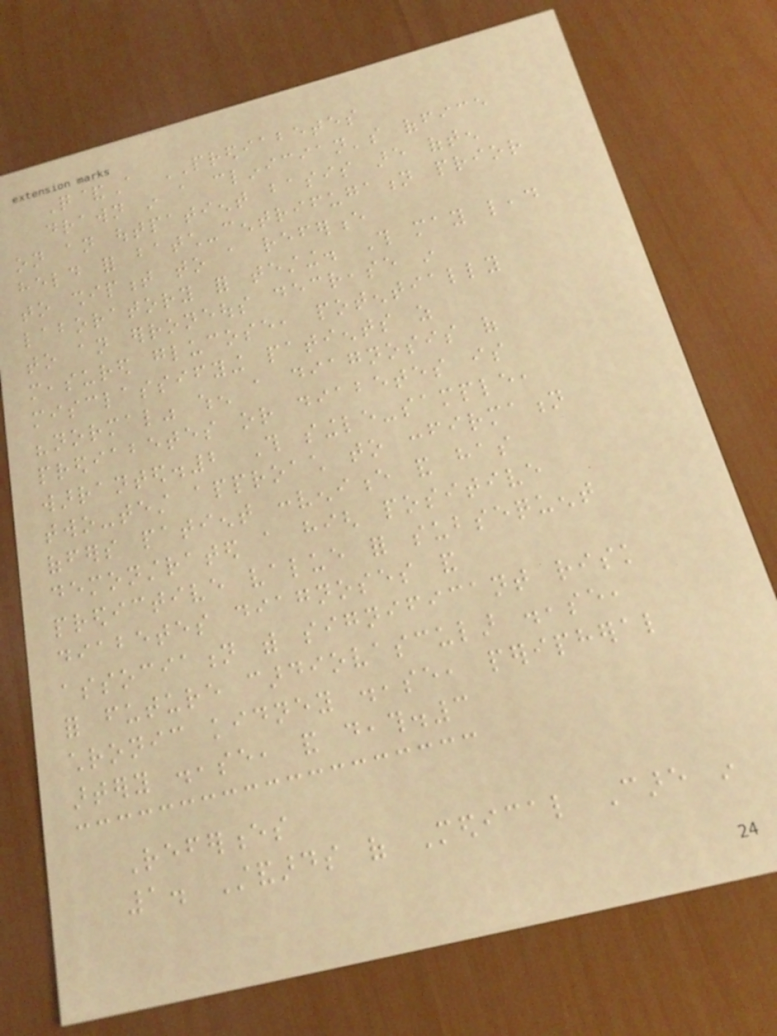Q&A PREDIABETES
drawn in a clinician's office
on an outpatient basis are often
held for batch-centrifugation prior
to shipment to a reference
laboratory for testing. This may lead
to an erroneous decrease in
measured glucose, potentially
misclassifying patients as
"normal" when a diagnosis of
prediabetes or diabetes is
warranted.2 This single-sample,
two-test approach to confirmation
offers patient convenience and has
demonstrated a high positive
predictive value for subsequent
diabetes diagnoses and
association with significant risk
for future cardiovascular disease,
chronic kidney disease, peripheral
artery disease, and death.3
References
1. Standards of Medical Care in
